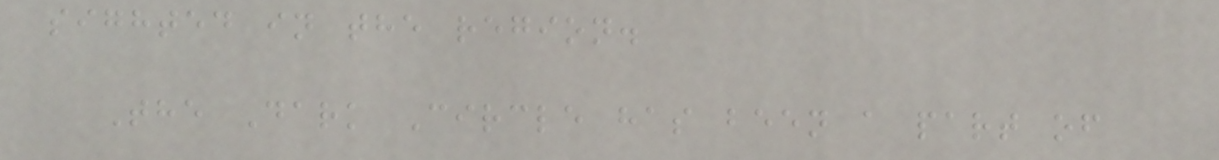sighted in the region.
The Dark Circle has been a part of
